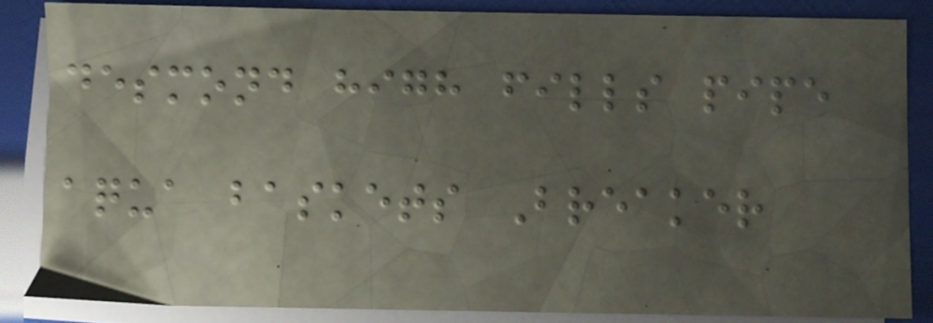desmond high fills pipe
aqua baskets Breaker
